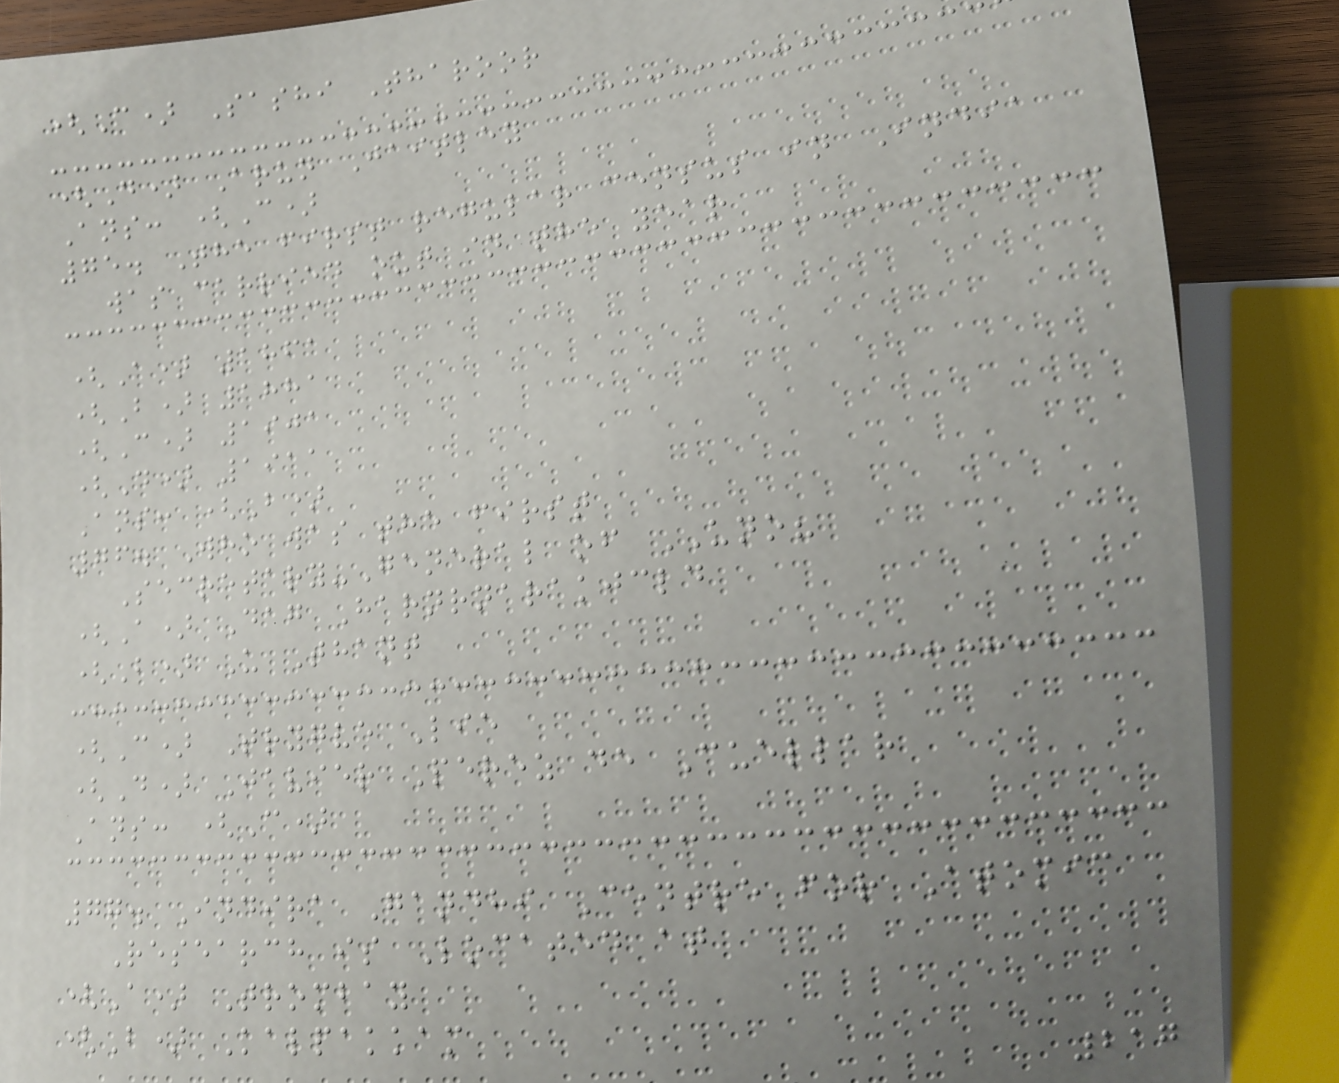(C) Sashi Tharoor
(D) Arun Jaitley
Ans: (C)
75. The first regular census in India
was carried out in the year
(A) 1861
(B) 1881
(C) 1901
(D) 1911
Ans: (B)
76. Who was the first
Secretary-General of UNO?
(A) Dag Harnrnarakjcld
(B) U Thant
(C) Trygve Lie
(D) Javier Perez de Cuellar
Ans: (C)
77. Indira Gandhi Centre for Atomic
Research is Located at
(A) Trombay
(B) Kalpakkam
217
